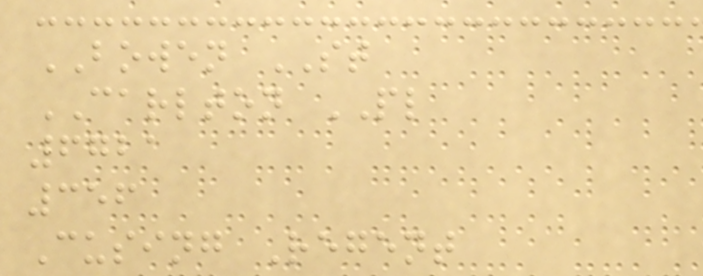BOWEN ST
CARLTON PL
6721
356
Cusing Regent
